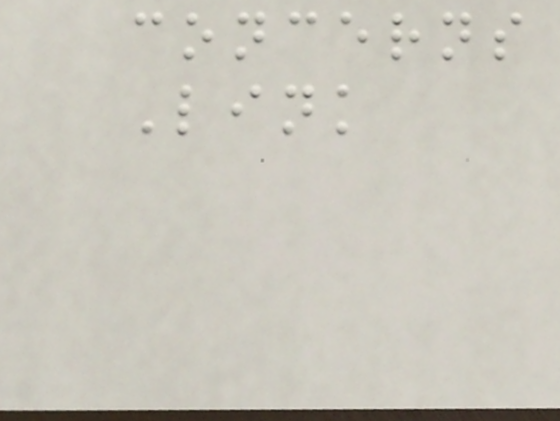concerns
Link
